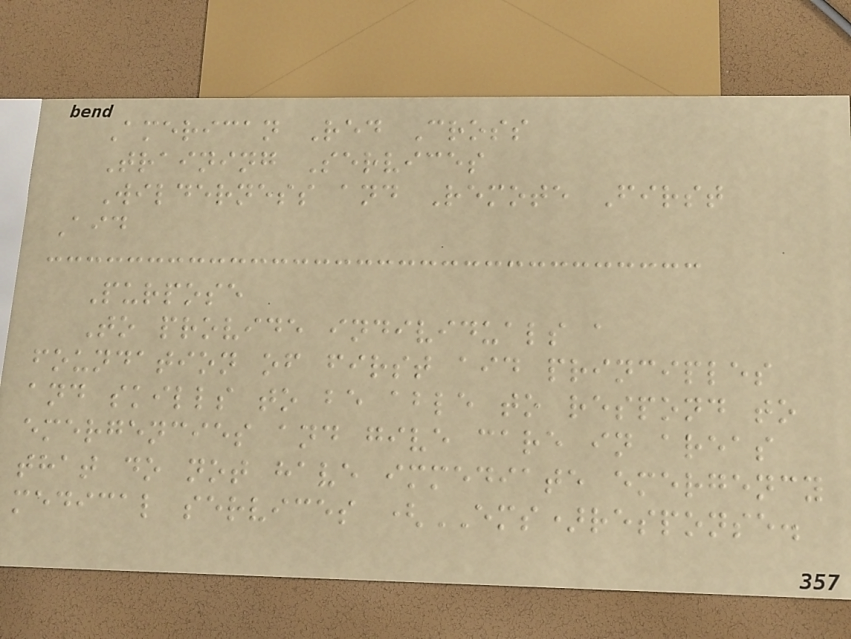American Red Cross
Training Services
Wilderness and Remote First
Aid
Purpose
To provide individuals a
foundation of first aid principles
and skills to be able to respond to
emergencies and give care in areas
that do not have immediate emergency
medical services (EMS)response.
